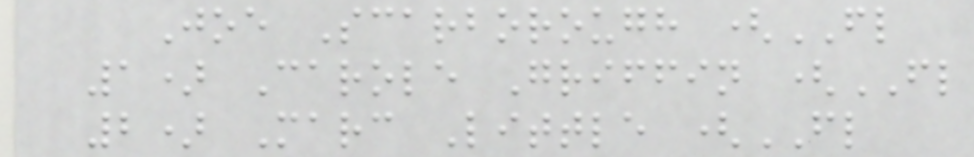Joe Scarborough (FL
1) Carole Griffin (FL
2) Marc Little (FL
